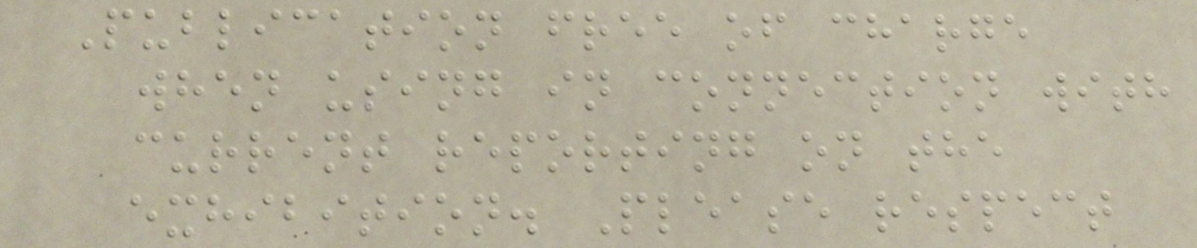Publication free of charge
when using in connection with
current reporting on the
exhibition. Please respect
